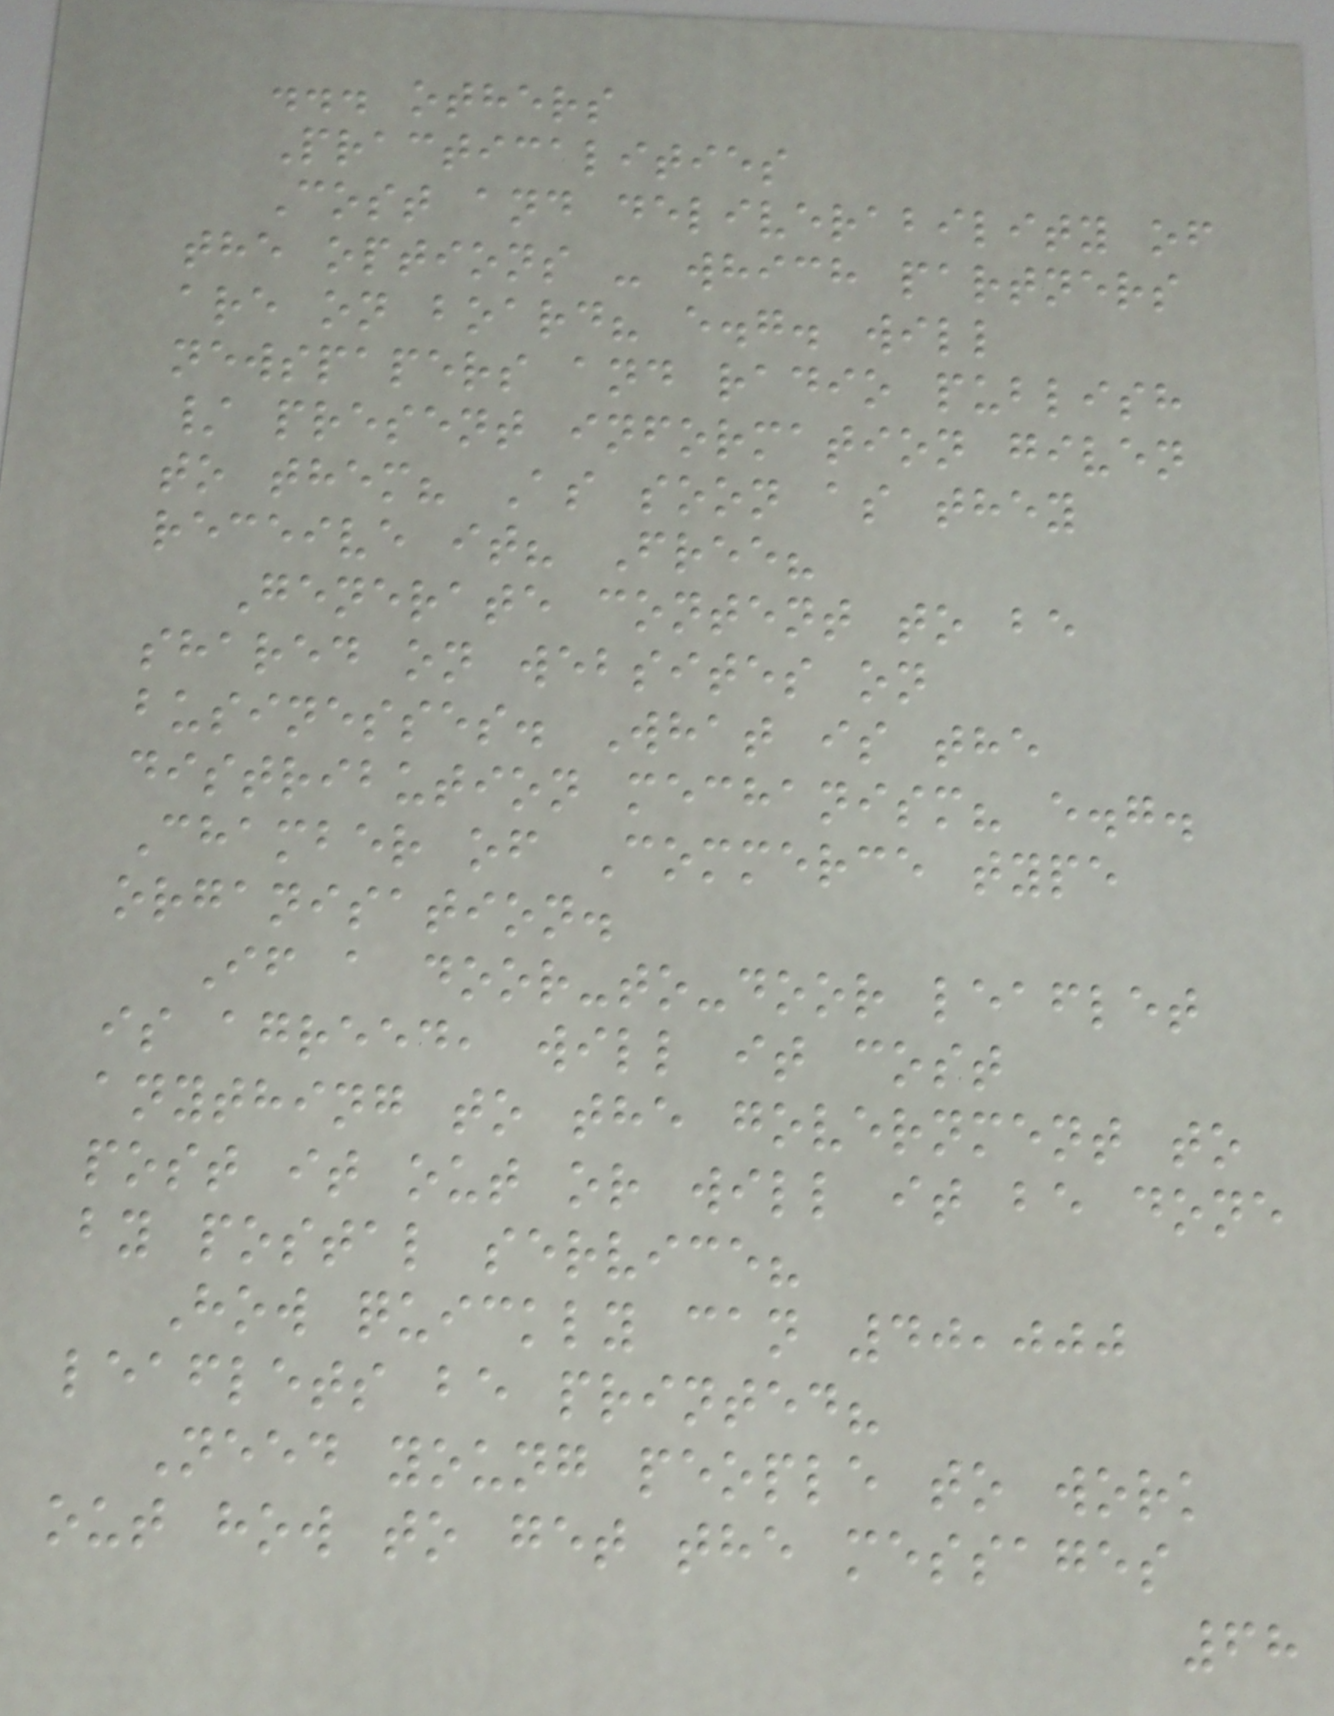... others
Practicalities
Cost and deliverability of
the options - which partners
are on board? e.g. will
newspapers and radio publish
/ present information given
to them? As soon as they
receive it? Free?
Generate content to be
shared on websites on
businesses. What is the
distribution mechanism? e.g.
Chamber of Commerce type
organisation.
If a door-to-door leaflet
is agreed, will it cost
anything to the government to
post it out or will it be done
by postal service?
How quickly can 40,000
leaflets be printed?
Need young people to work
out how to get the messages
68
